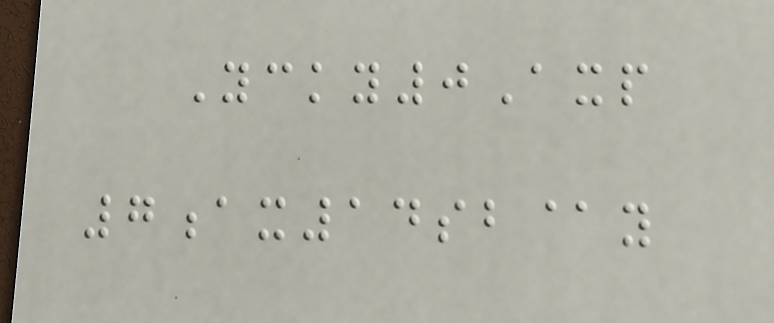Ycky0Axp
7ax14sb@y
